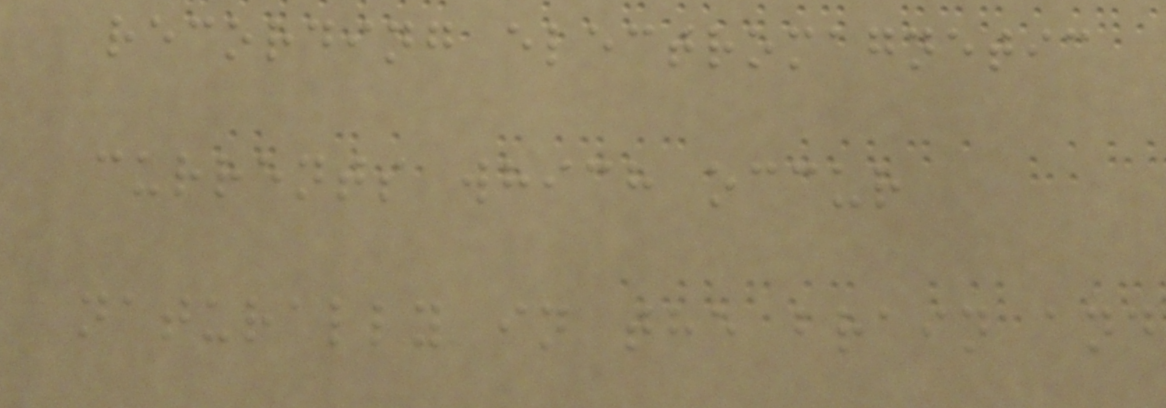recording electromagnetic
currents which occur
naturally in the brain and
